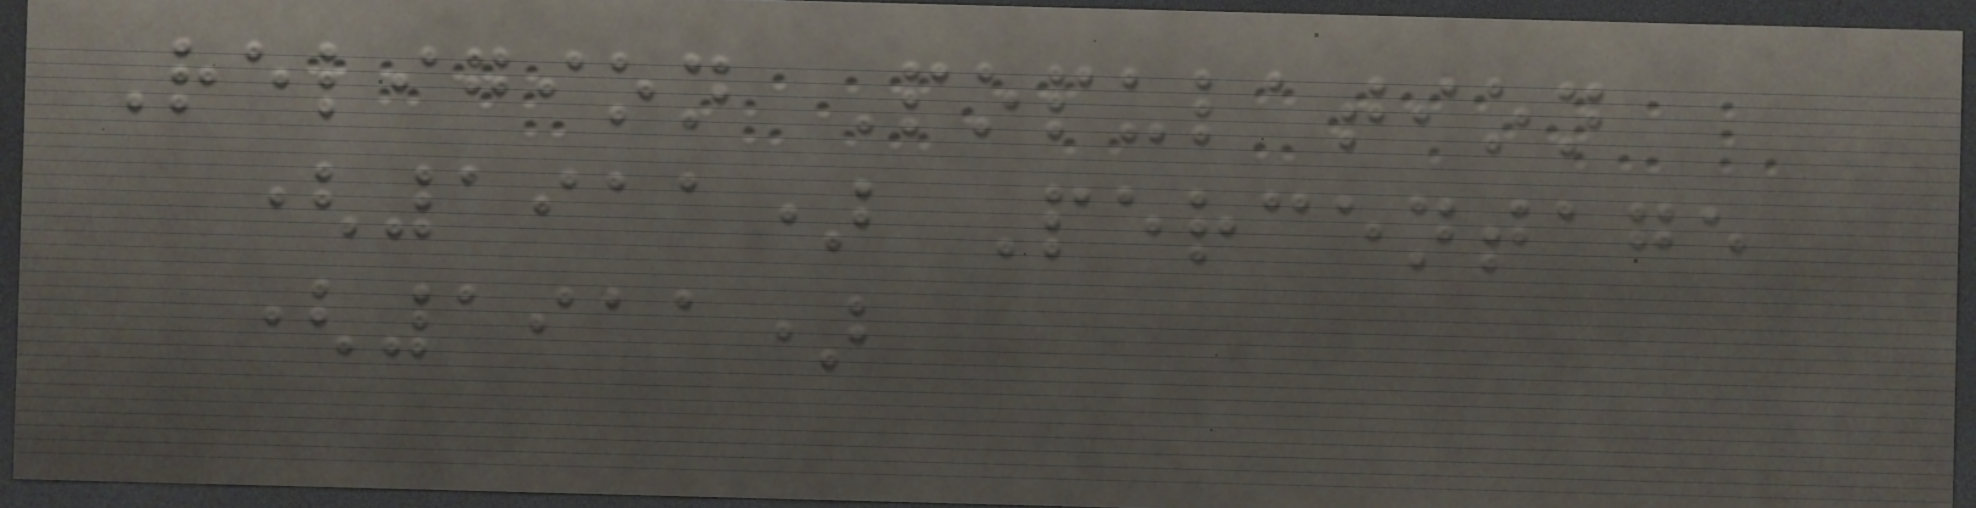Religion Population
(1911) Percentage
(1911)
